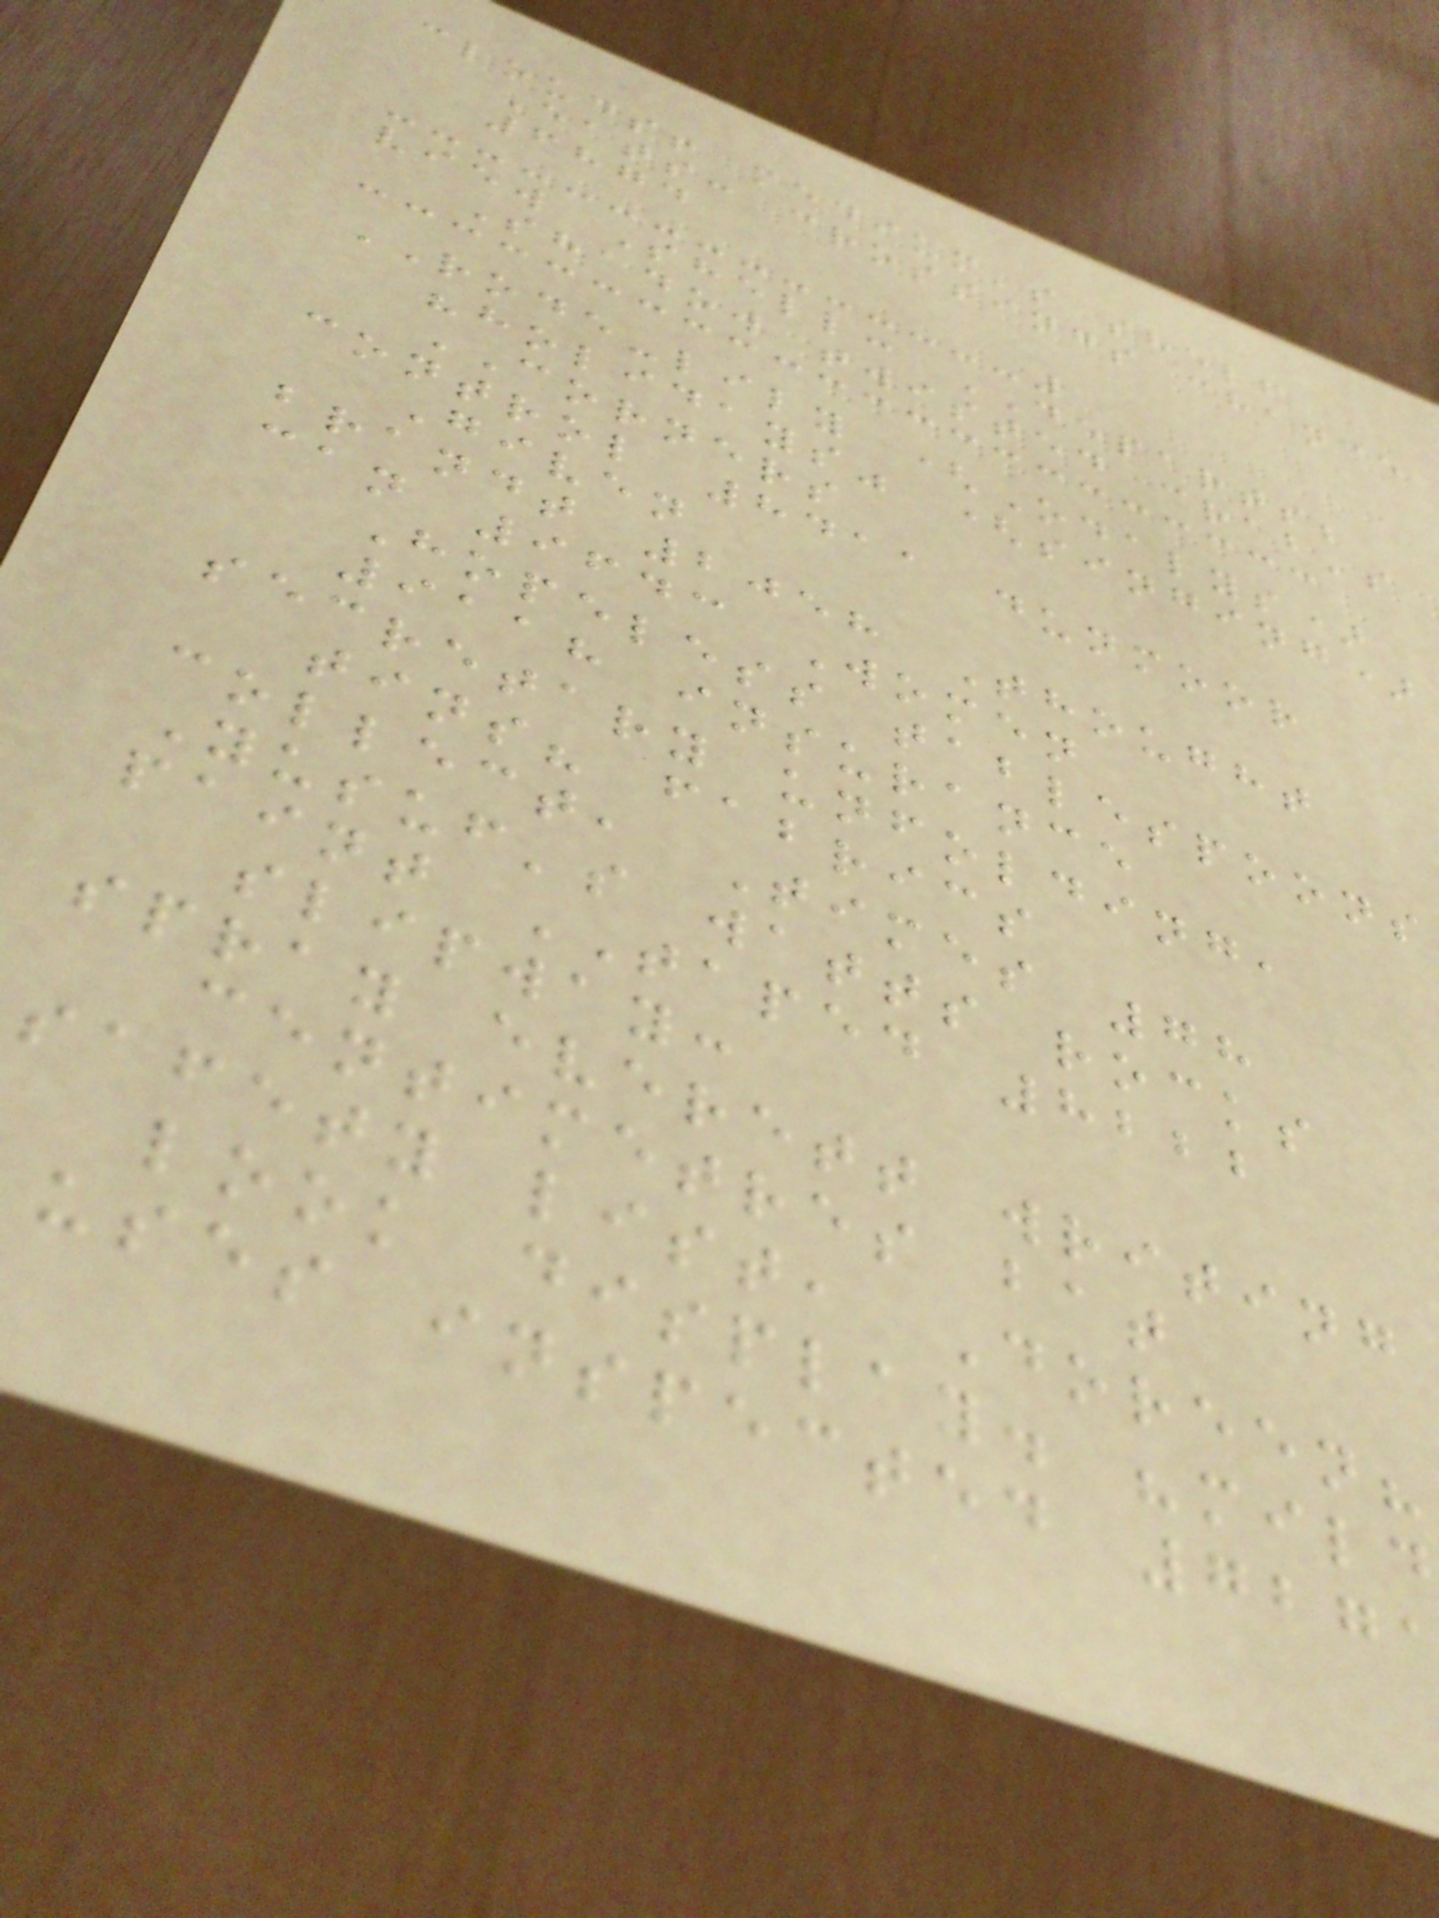clouds! medium's shelf
Eats: crossings chance
6874
view Shell: DEPARTS;
Shadow twisted crab's
RODE-lily (Odalys)
"holidays" (singing)
CORNERS
control 8411 dunmoor
Given
brandt 2058 Thought
can 9643 Women
Hopeless tablespoons
9118 insurance
secretary unfolding,
tins? fabrics
collect, Times 78
Yusuf's watts rocks
paint TAPED 8222
slipway:
spray everett writing
centimetres bat
safety list, Doreen?
look display. "mild
uses inspected 727
